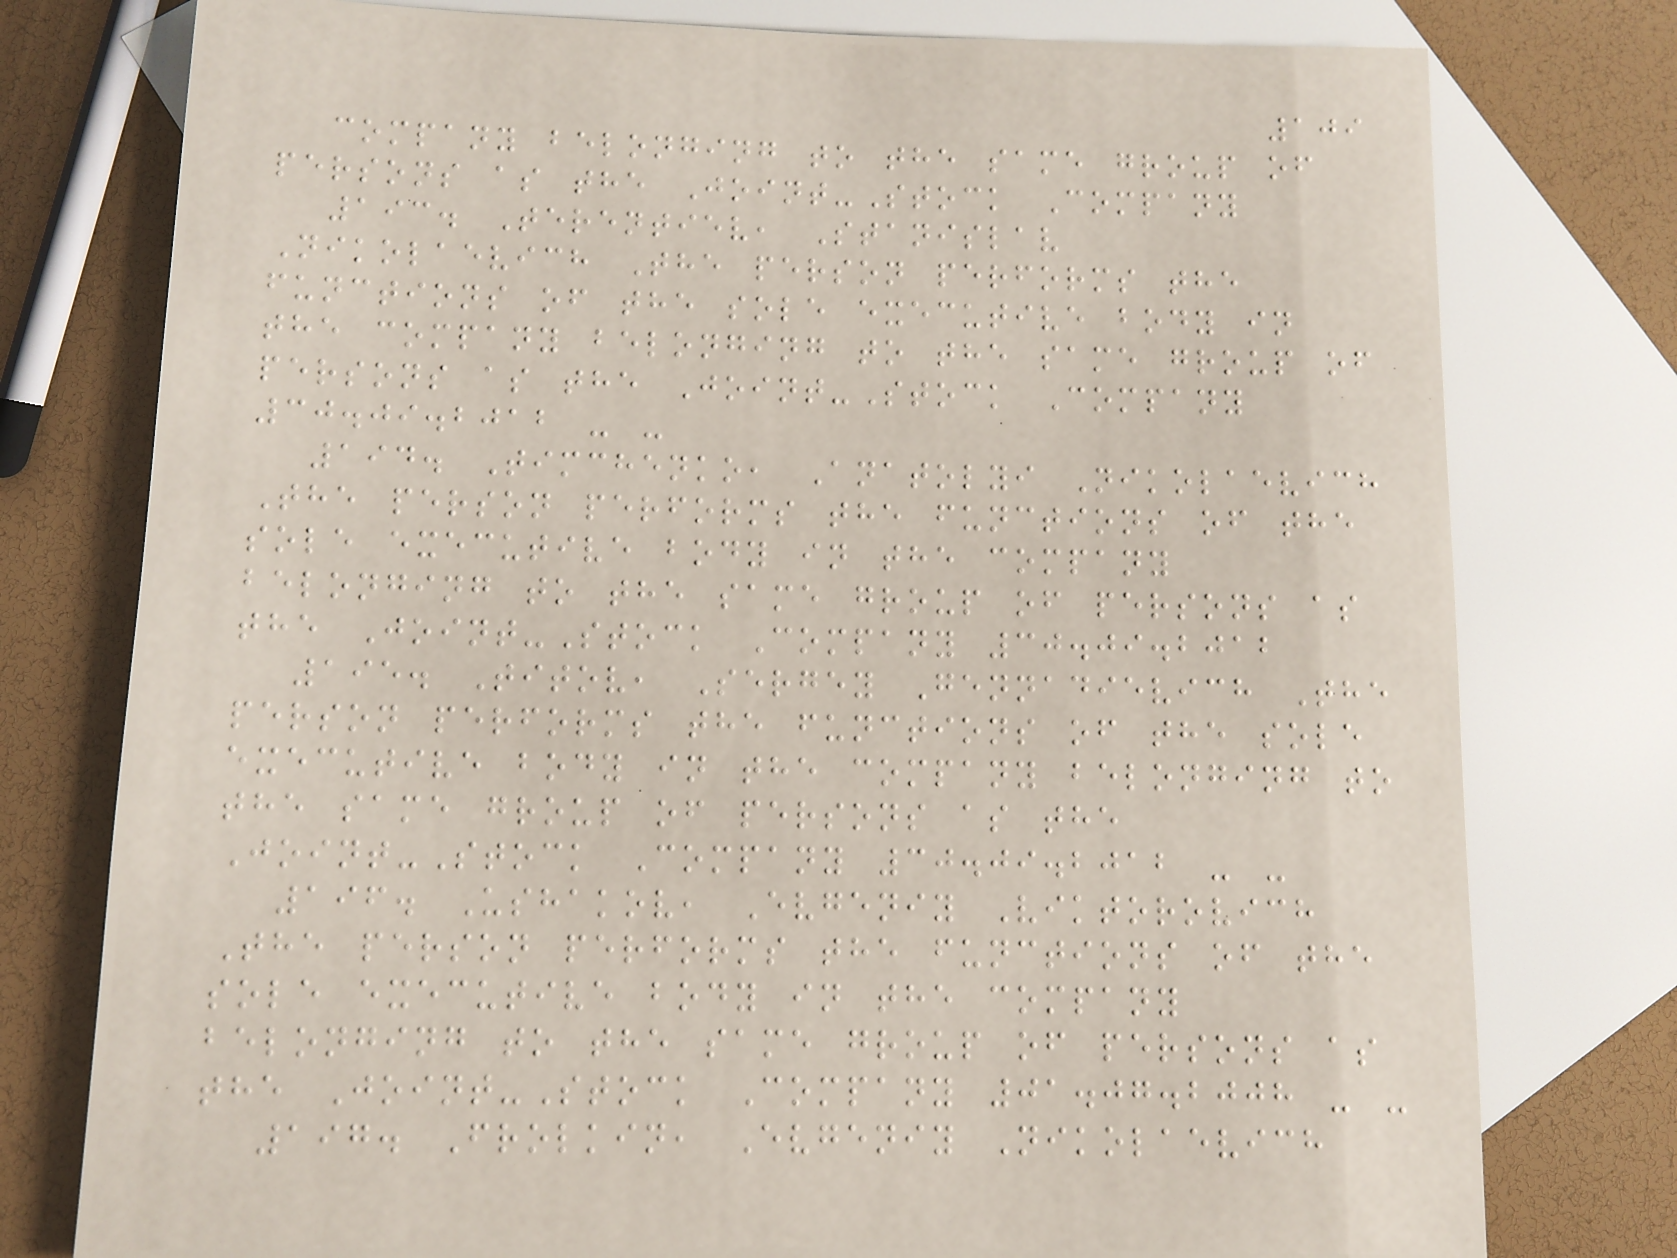109
company belonging to the same group of
persons as the Joint-Stock Company
193. Terentiev, Stanislav
Nikolaevich The person performs the
functions of the sole executive body in
the company belonging to the same group of
persons as the Joint-Stock Company
30.09.2012 - -
194. Timchenko, Anatolyi Nikolaevich
The person performs the functions of the
sole executive body in the company
belonging to the same group of persons as
the Joint-Stock Company 30.09.2012
195. Titov, Sergey Gennadievich The
person performs the functions of the sole
executive body in the company belonging to
the same group of persons as the
Joint-Stock Company 30.09.2012 - -
196. Ushakov, Evgeniy Viktorovich
The person performs the functions of the
sole executive body in the company
belonging to the same group of persons as
the Joint-Stock Company 01.07.2008 - -
197. Frolkin, Evgeniy Nikolaevich
